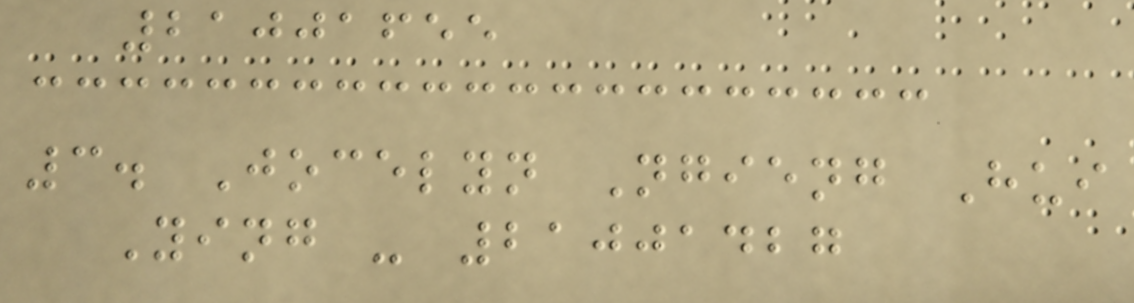21001655
3. Jocelyn Ngieng Hui
Ying - 21001427
